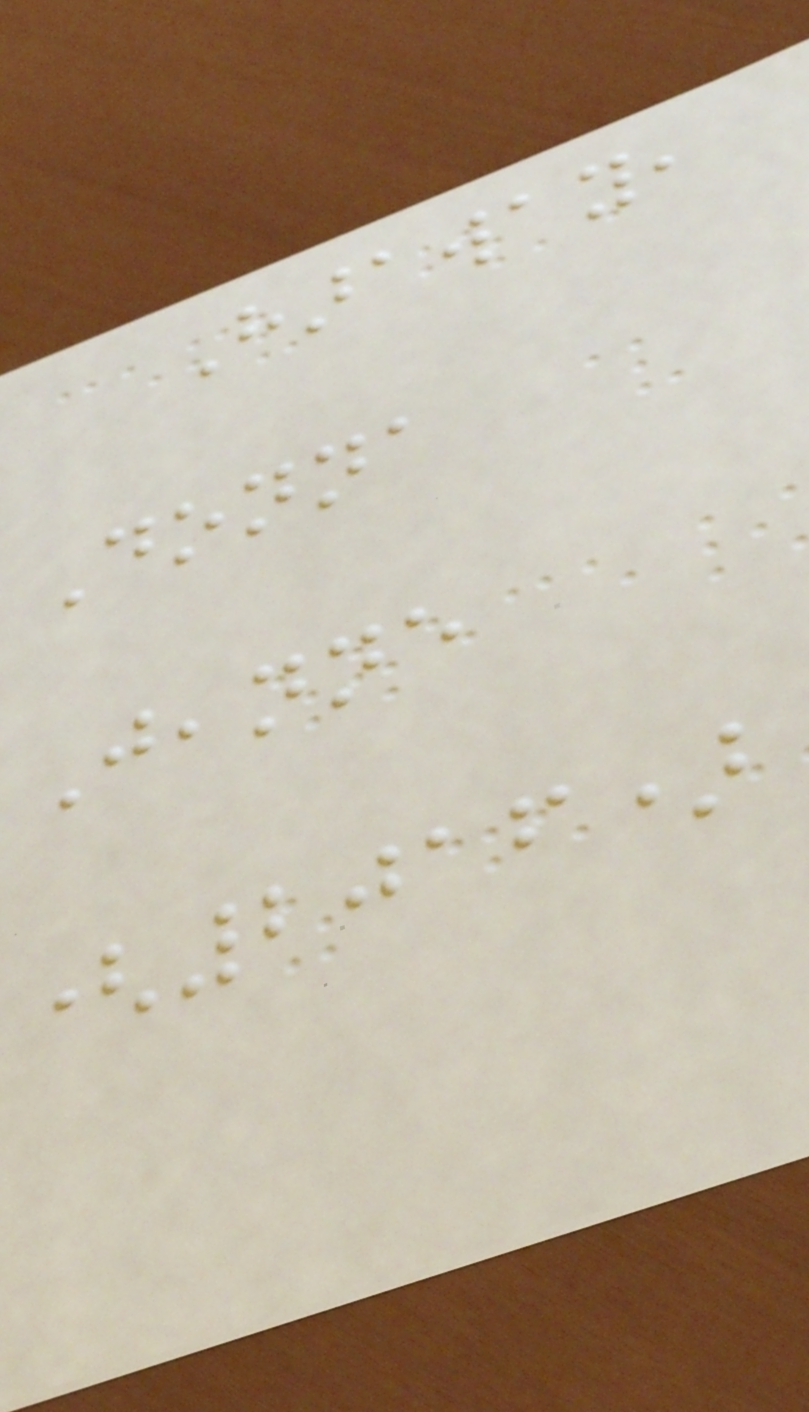Haraway,
Donna
Jeanne
(2016)
